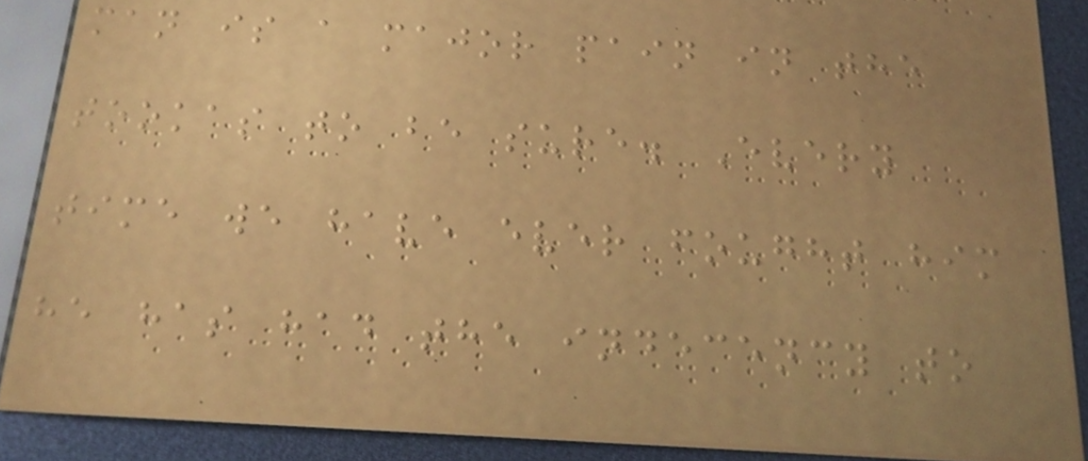man is a major pain in the
tookas to be sure. Every
time we have ever fought him
he has had the indecency to
